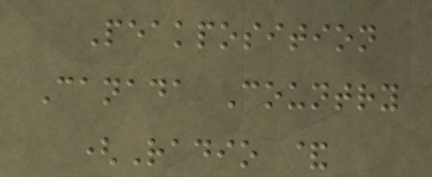Peakposition
Canada Country
(Radio &
